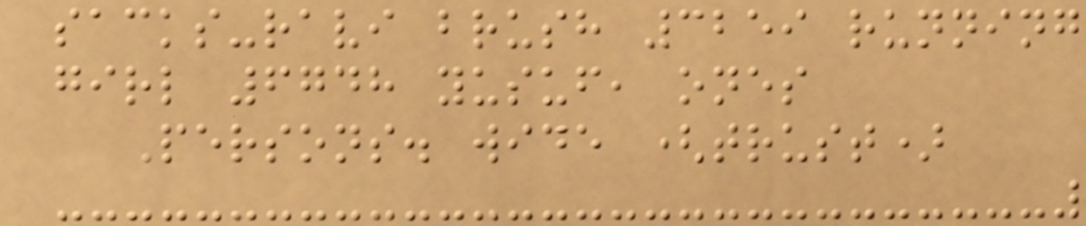sacks-ravi brush 3259 running
girl 6748 yusuf, ones
Persons. wide (trust)
